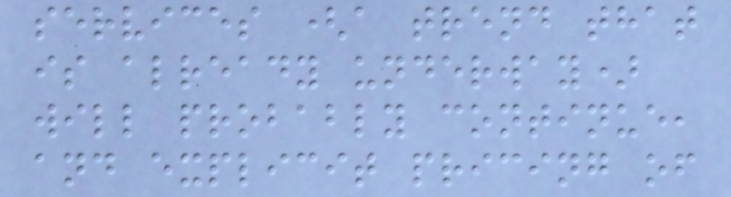services (a trend that
is already underway)
will probably continue,
and explicit pricing of
